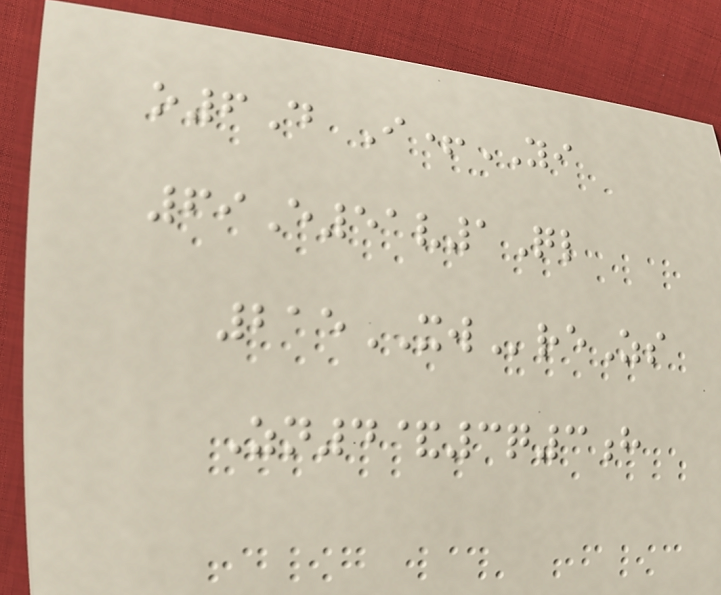o6D I+YI
69E51v1Ql
215XWreZs
Zn4&3q3h
